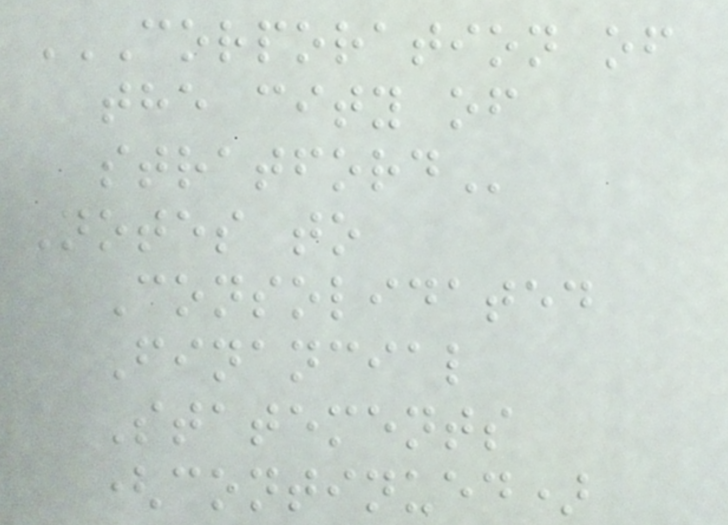CORPORATION OF
THE CITY OF
STRATFORD
Notes to
Consolidated
Financial
Statements
(continued)
